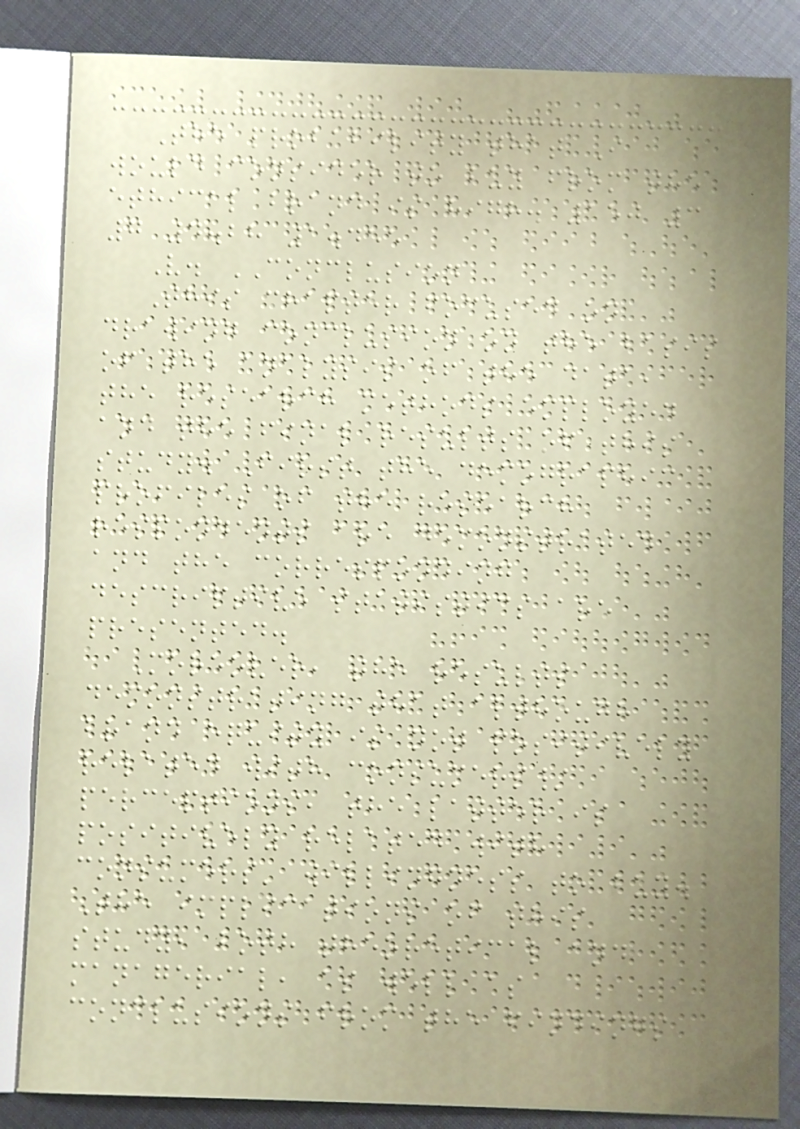The probability that I
would consider to buy from the
ethical brand is high. 150 3
7 4.28 1.455
V. CONCLUSION
This chapter focused on
drawing conclusion on the basis
of the analysis of the data,
the research methods employed
and the final results of this
study. First the demographic
profiles of the research
respondents are demonstrated
and the corresponding
descriptive statistics are
presented.
Moreover, the results
demonstrating that although
brand equity is not positively
related with consumers/
perceptions, the latter is
positively related with
consumers' willingness to buy.
The implications of this
study, both theoretical and
managerial, as well as
conclusions from the findings
